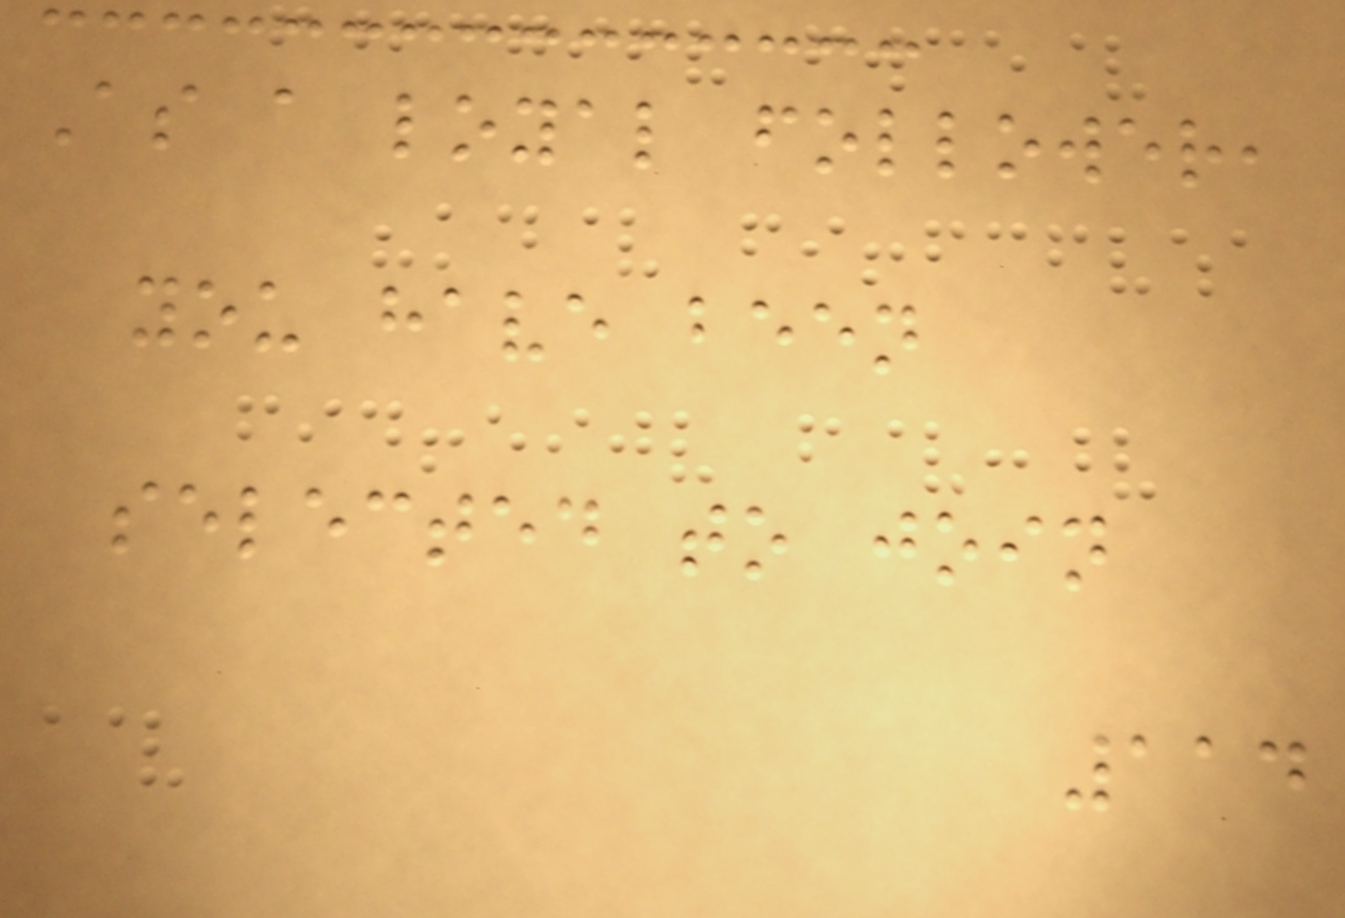As a loyal follower,
you have been
selected to join
114
